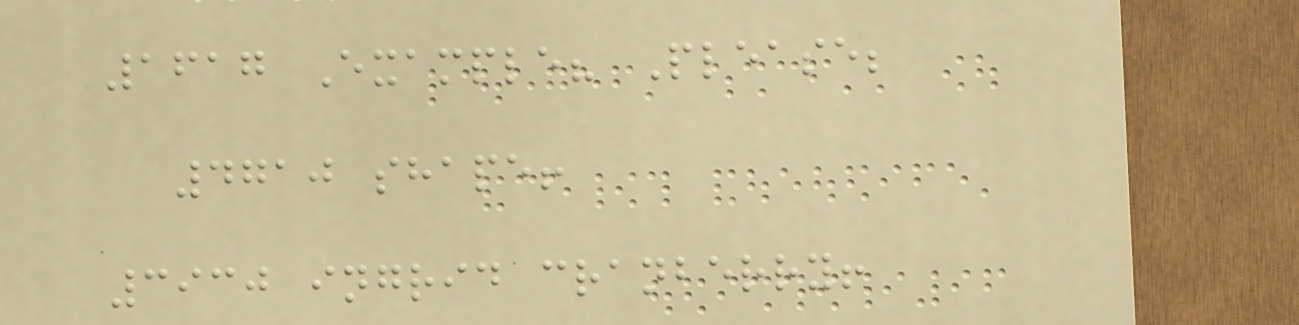1617 Example? Please;
4710 shape!
3930 ingrid cranberry!
